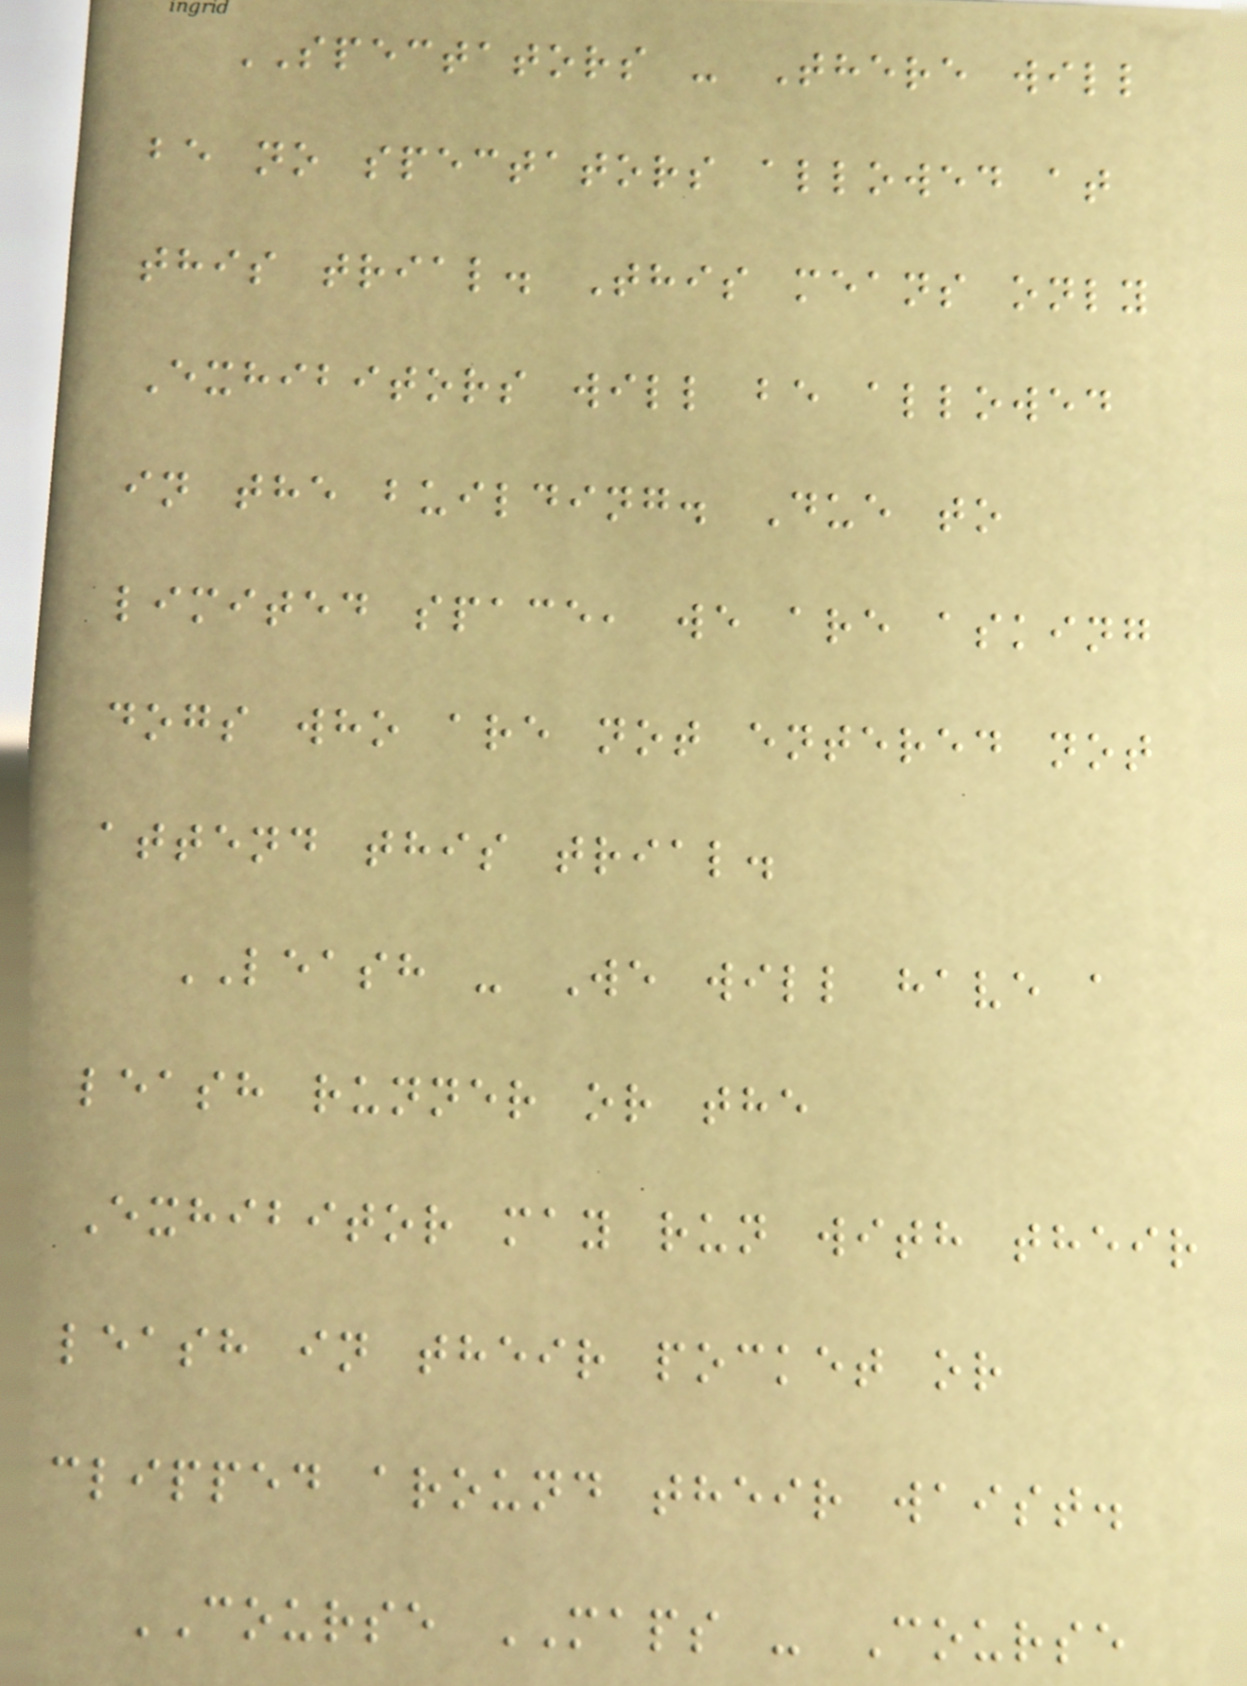SPECTATORS - There will
be no spectators allowed at
this trial. This means only
Exhibitors will be allowed
in the building. Due to
limited space, we are asking
dogs who are not entered not
attend this trial.
LEASH - We will have a
leash runner or the
Exhibitor may run with their
leash in their pocket or
clipped around their waist.
COURSE MAPS - Course
